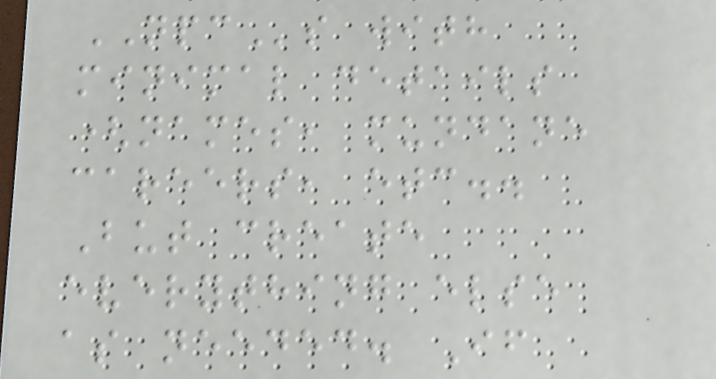NPCs with
minimal details
(names, mundane
careers, etc..
But create
everything else
as needed. If
